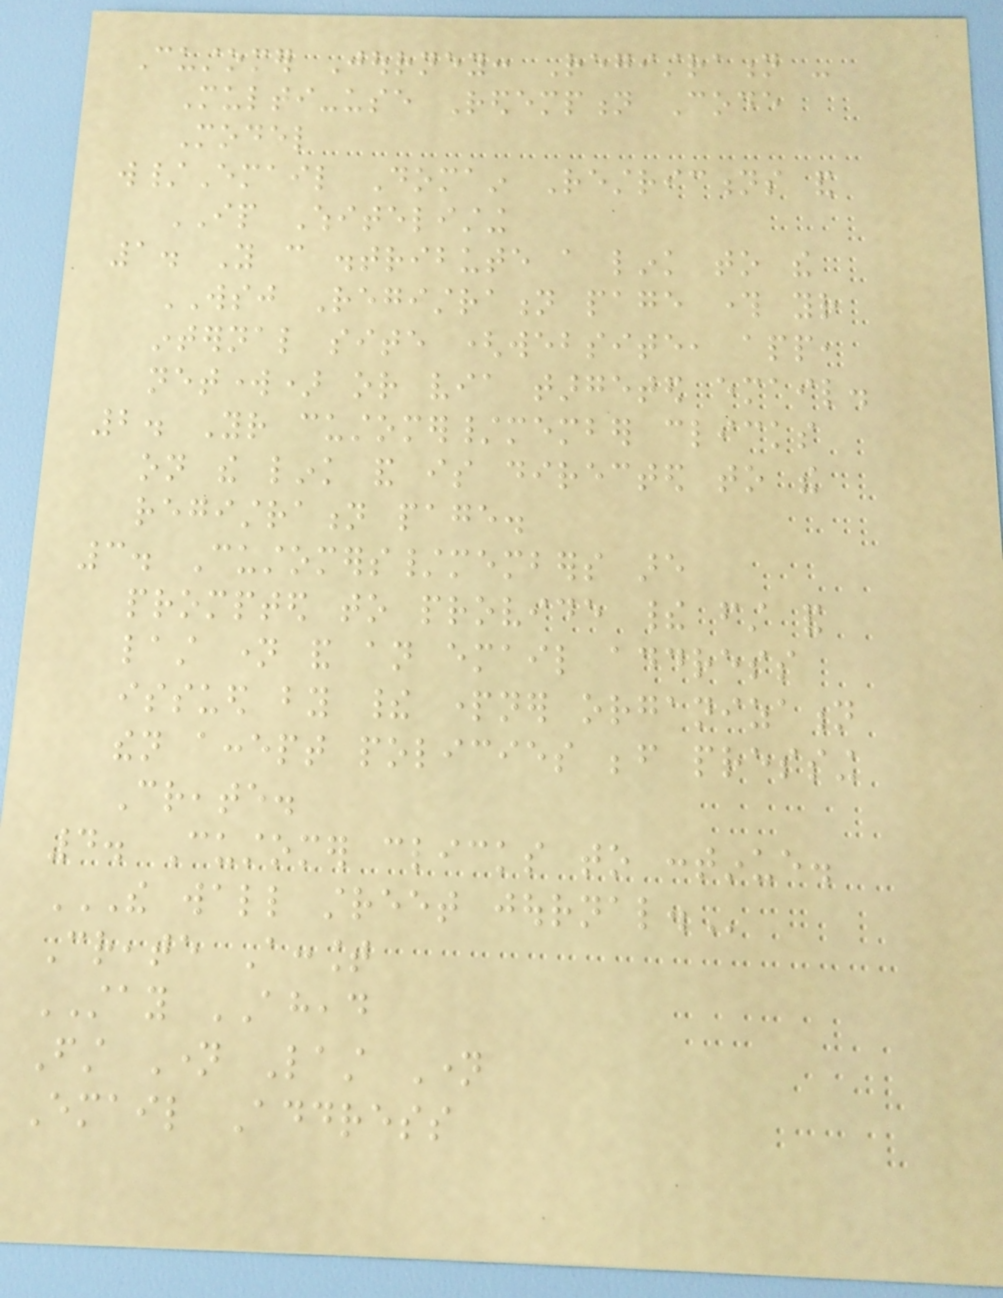Customer Journey: Registration -
Multi-use Redemption Code
Model
w/Email Domain Restrictions and
IP Whitelisting
1. You can distribute a link to the
WSJ Registration page through your
internal site (website, app,
network) or via targeted email.
2. Your customer/member clicks
on the link and is directed to the
registration page.
3. Customers/members are
prompted to provide their first and
last name and an email address
issued by their partner organization
then accept policies before pressing
Create.
4. Customer clicks to continue.
THE WALL STREET JOURNAL.
Create Account
STAY AHEAD
First Name Last Name
Email Address
